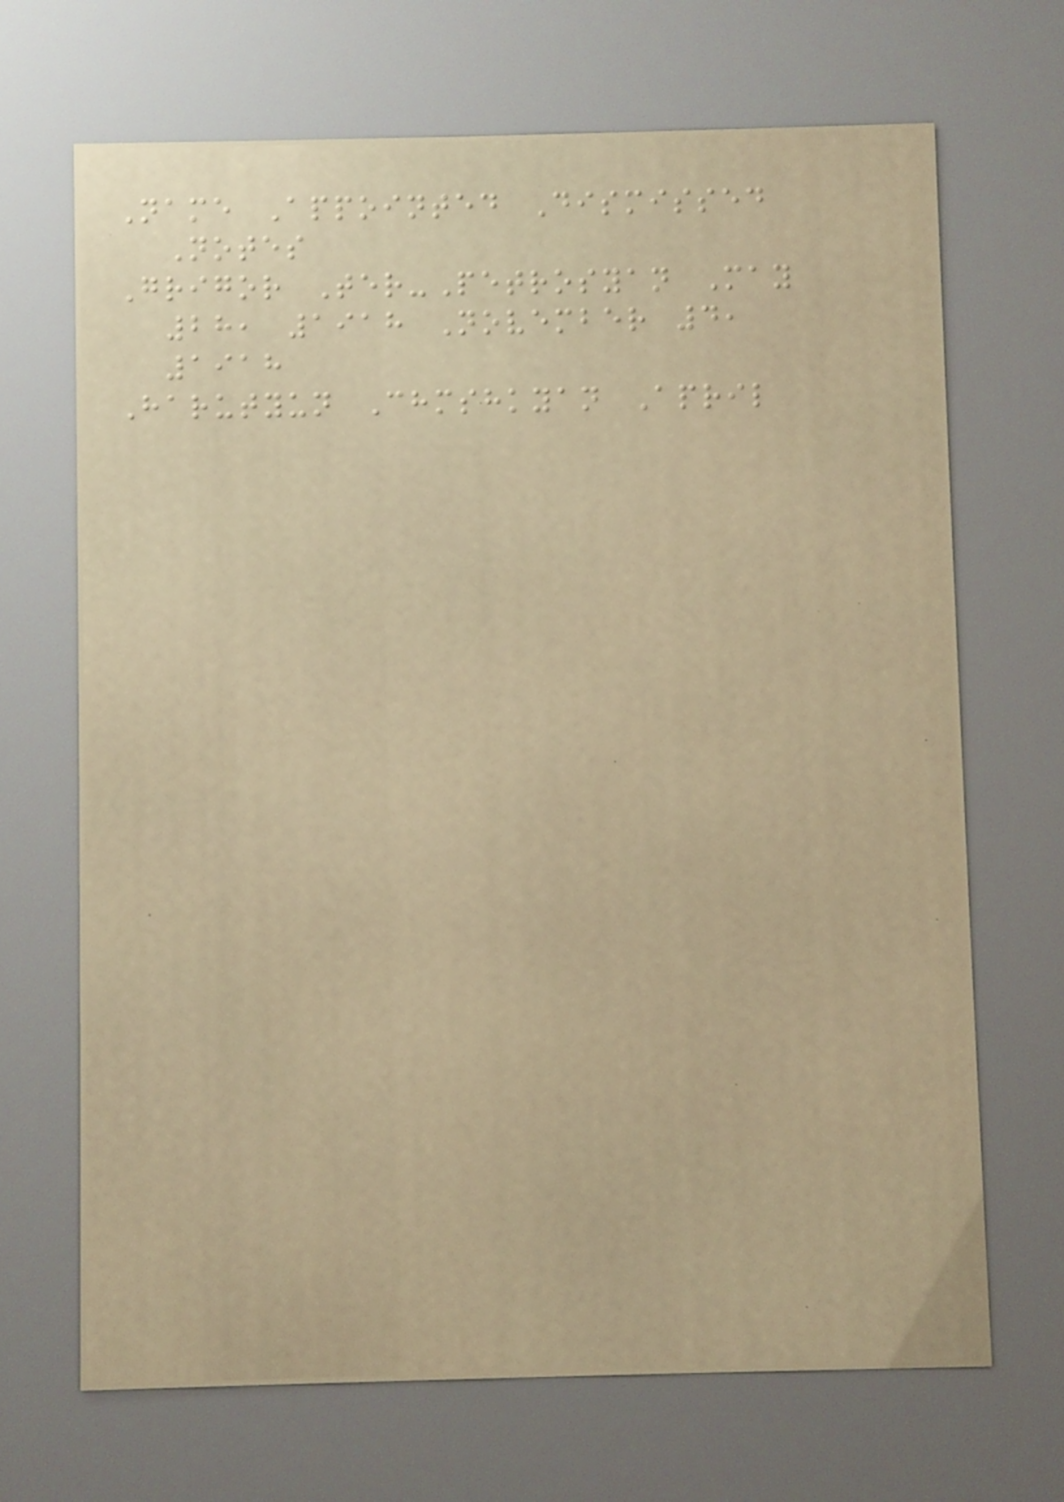Name Appointed Dismissed
Notes
Grigor Ter-Petrosyan May
28, 1918 November 4,
1918
Harutyun Chmshkyan April
